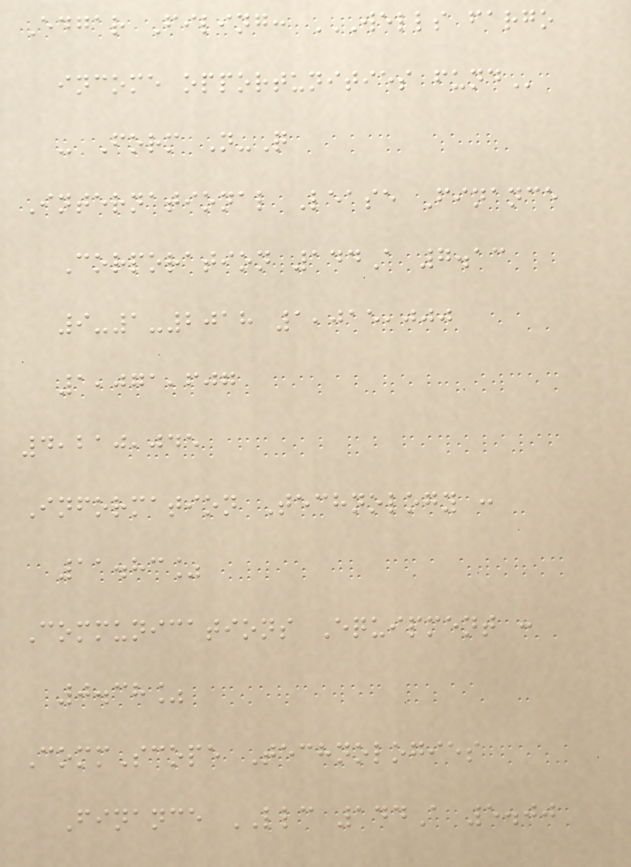Edgar Filing: WELLS FARGO
INCOME OPPORTUNITIES FUND
- Form N-Q
International Lease Finance
Corporation 144A 7.13
9-1-2018 1,015,000
1,071,607
4,210,045
Information Technology :
11.83%
Communications Equipment :
0.38%
CommScope Technologies
Finance LLC 144A 5.00
